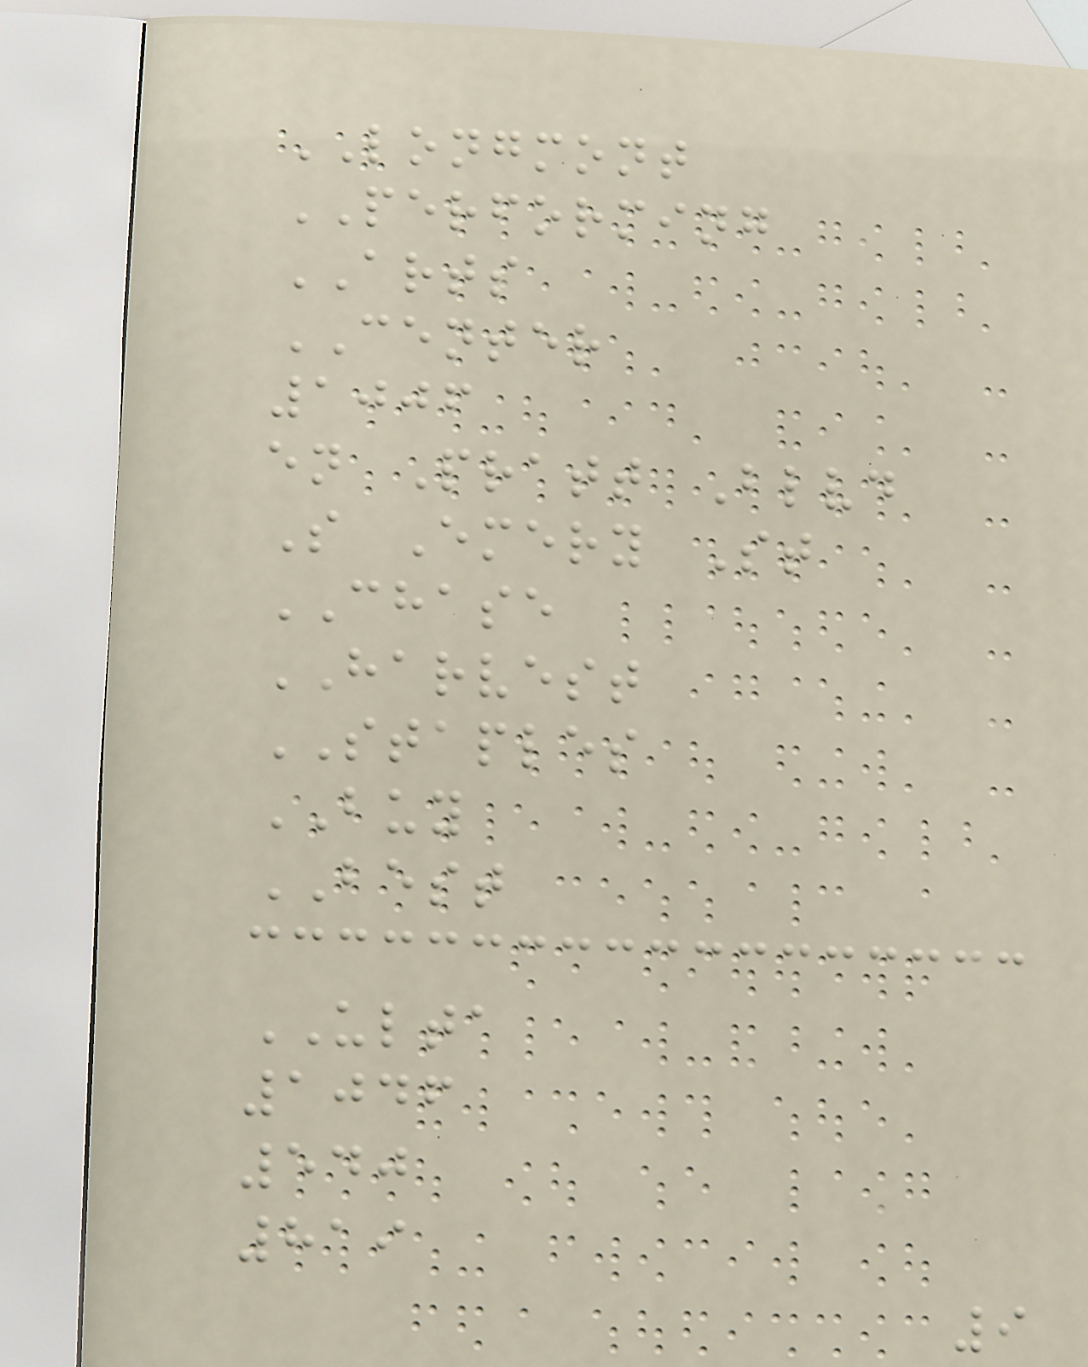LONGMONT
PERFORMING
ARTS
CENTER
1006
en Pratt Blvd
S Emery St
CHASE
HARVEST
STAPLES
BUY
BEST
ULTA
1046
540
819
9
